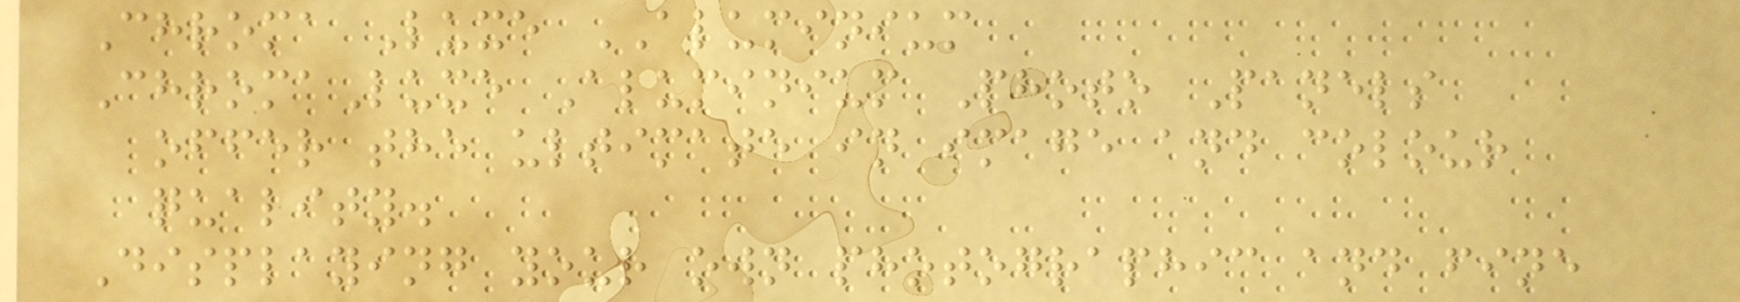Chroma Luxe ALUMINIUM
ChromaLuxe Aluminium Photo Panels
offer the ultimate in image and colour
quality.
Displaying your own photographic and fine
